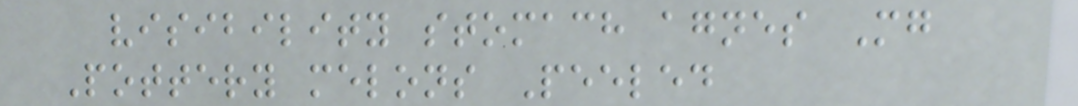visibility stomach agnes Mg
Pottery melons Peeled
